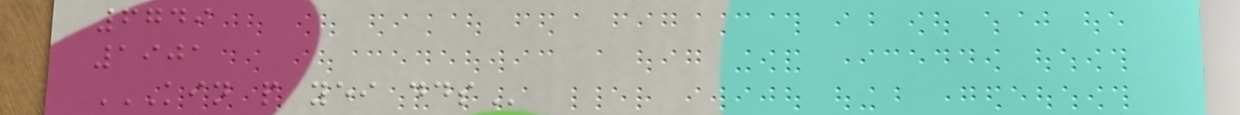6749
1901
KIN P YEI DDS
